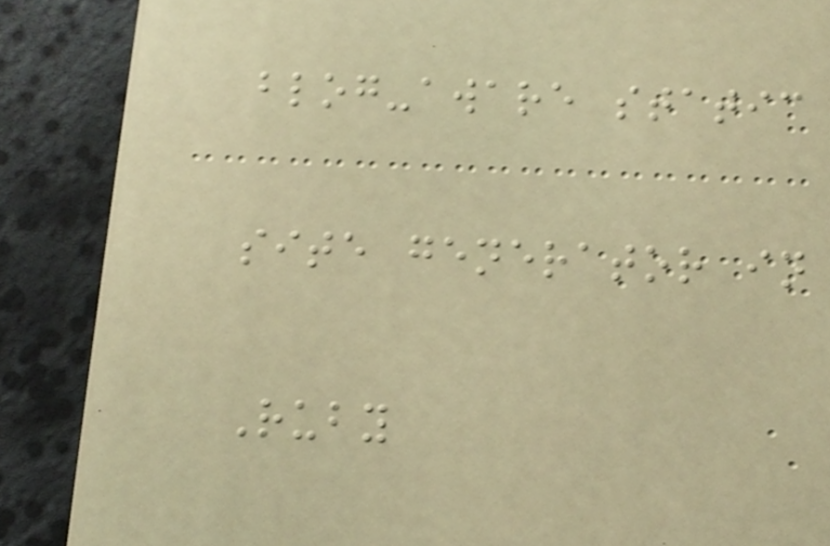blog-aware static
site generator in
Ruby
